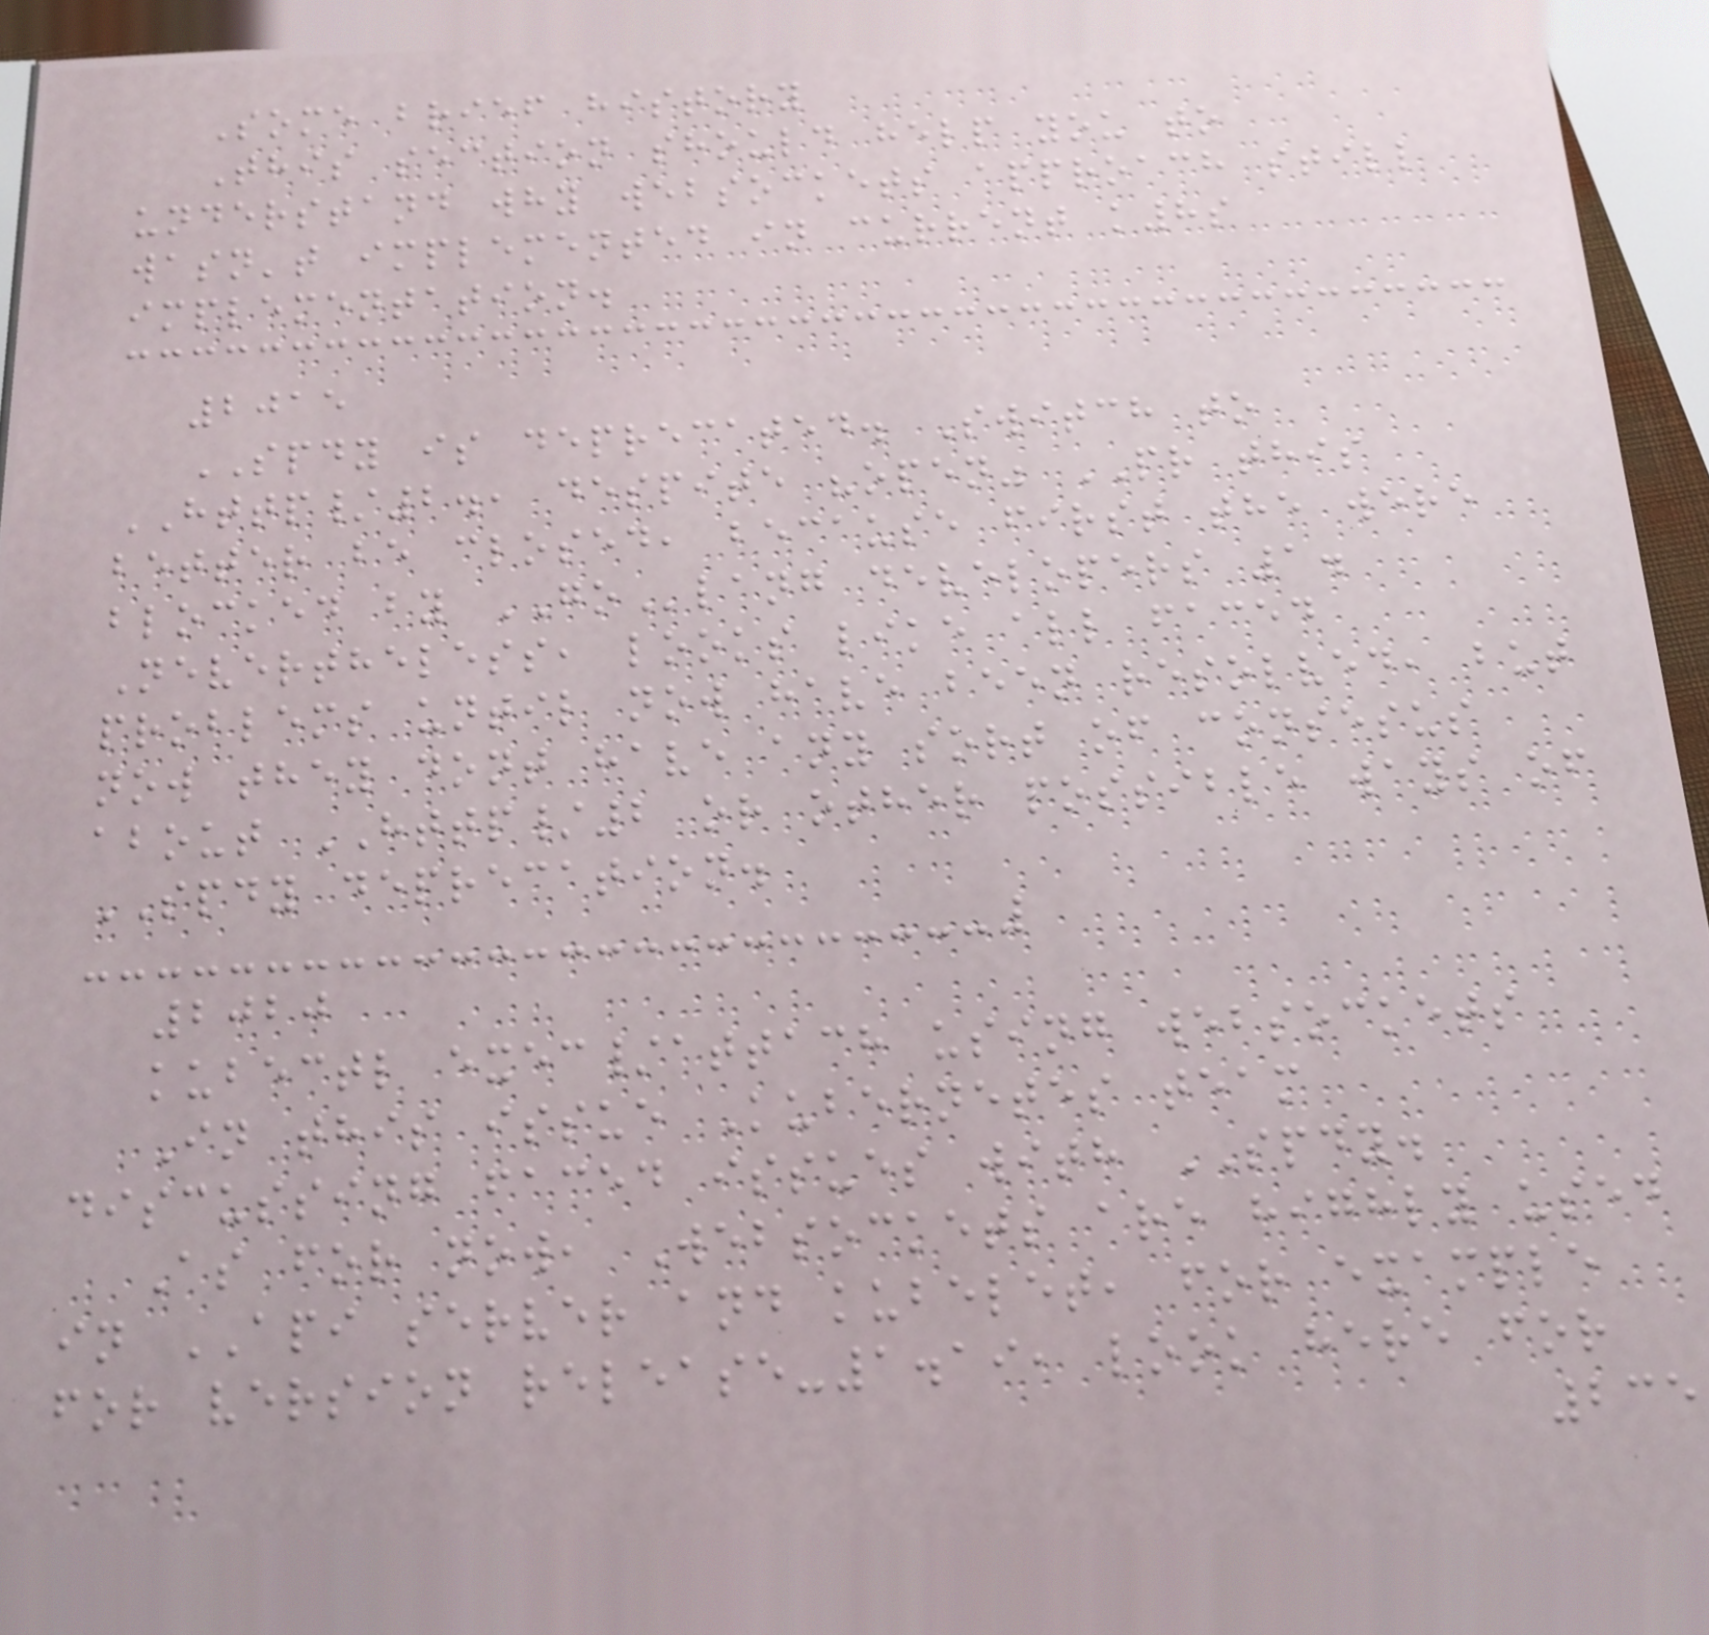Some brief history
This section should help you to
understand why websockets approach still
wasn't implemented in current k8s
implementation.
2015
SPDY is deprecated. Switch to
HTTP/2., despite "open" PR this
better be closed, because first the were
blocked by GOlang developers 1.
Nevertheless, looks like all faced
problems until now have been resolved, but
now they dont have any sort of consesus
about HTTP/2 or other possible ways of
SPDY deprecation.
2020
kubectl exec/attach using websockets
In this issue Kubernetes team
discussing faced issues with SPDY.
As for now, Websockets are highly used
in API server and kubelet, for example
for version release-1.19, look here for
235
